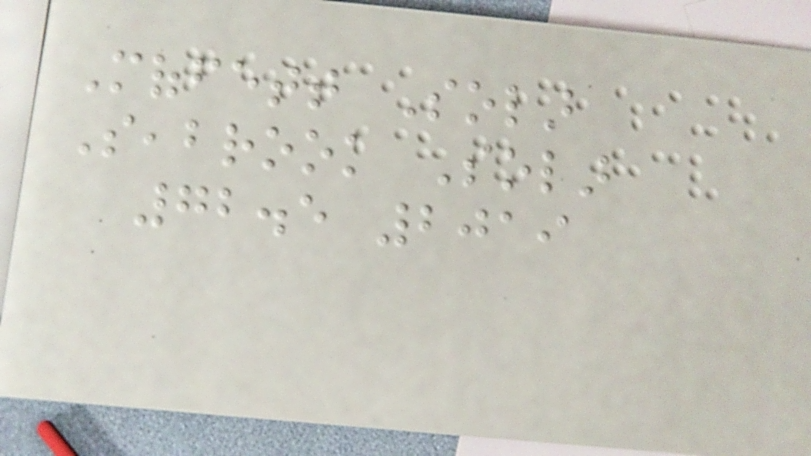Moffett Solar
Seabrook Solar
72.5 2019
